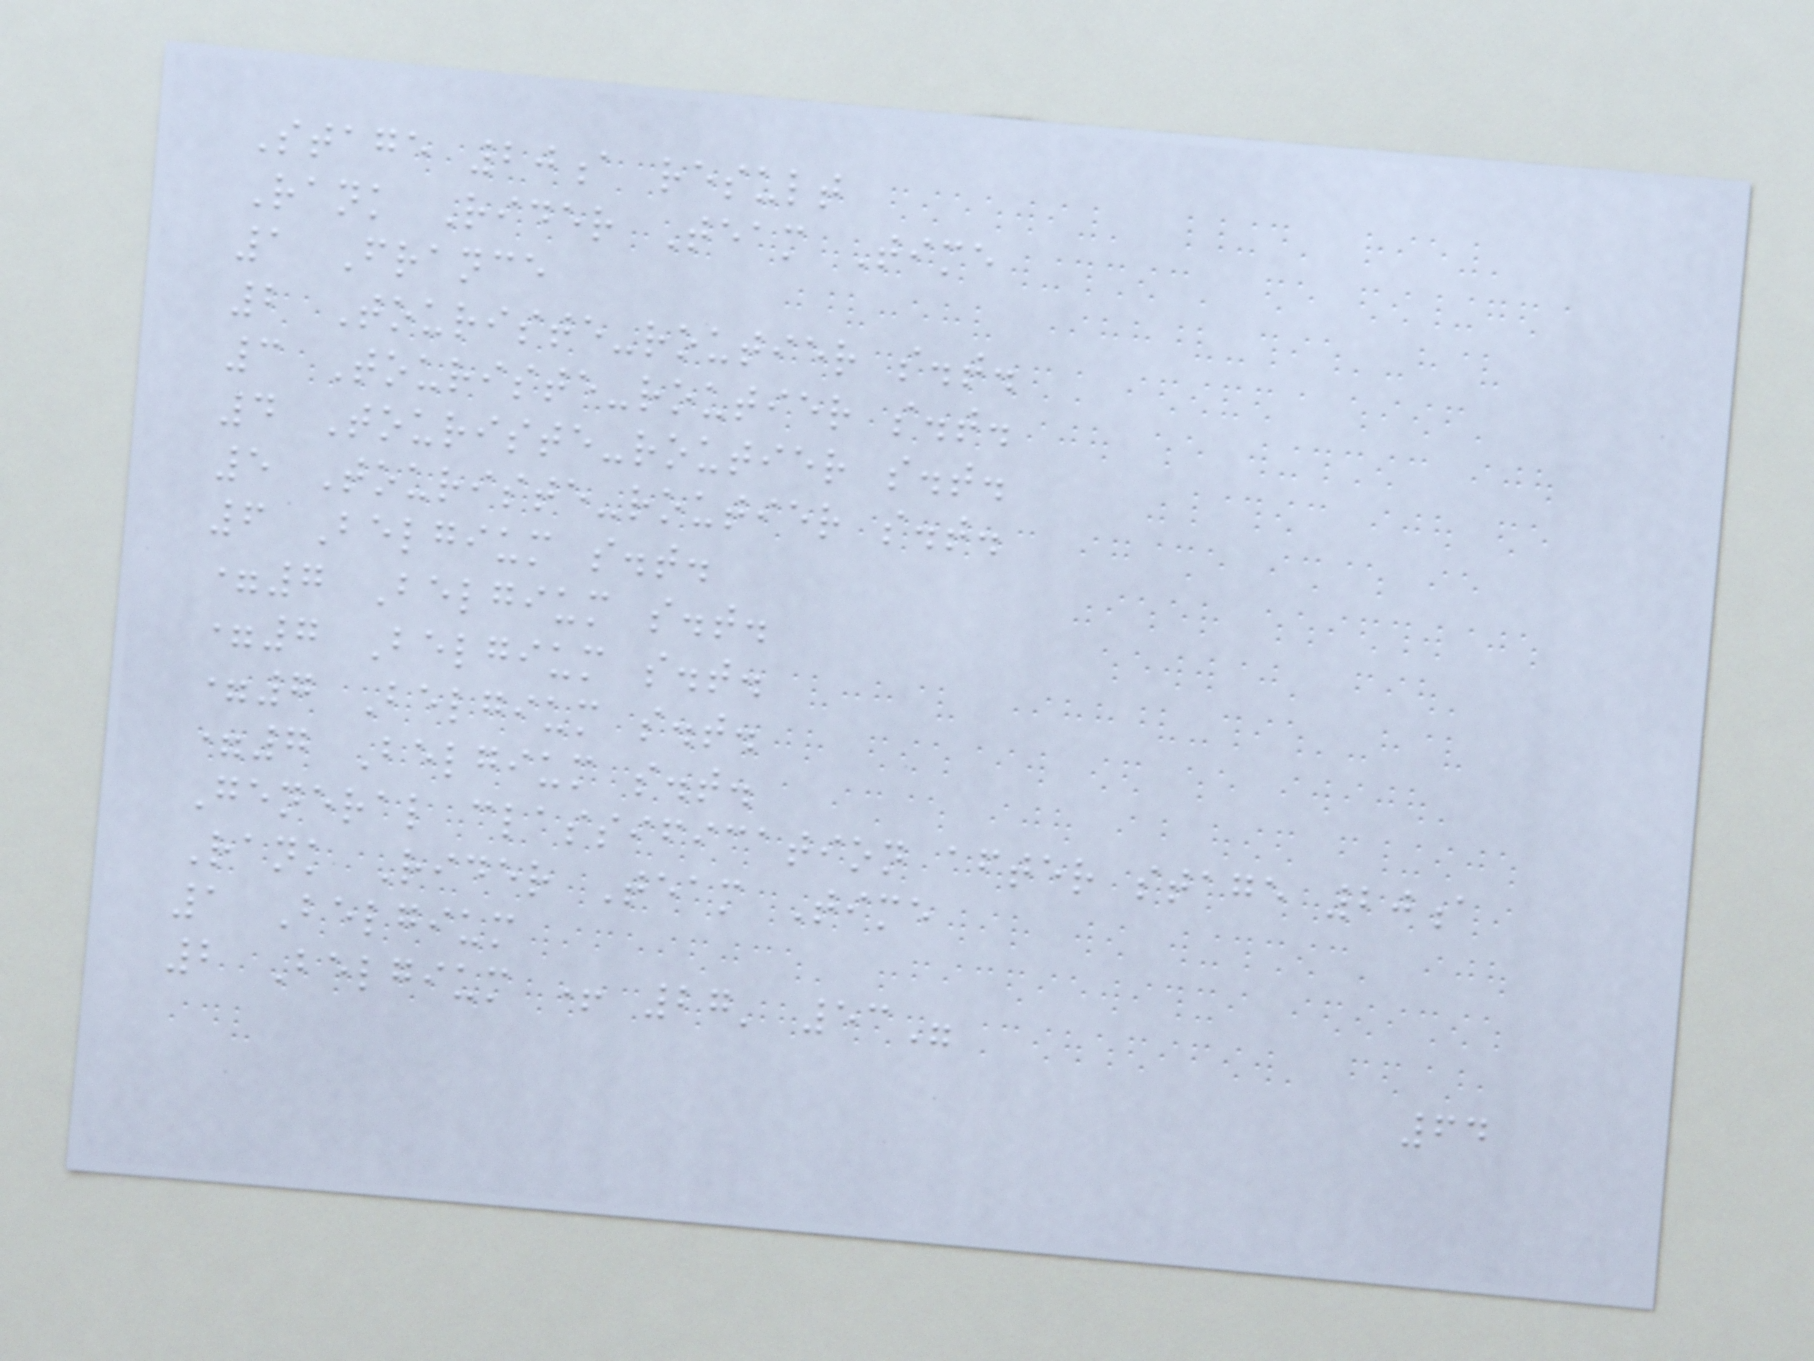Stage 20a result
Rank Rider Team Time
1 France
2 Touriste-routier s.t.
3 Touriste-routier s.t.
4 Touriste-routier s.t.
5 Touriste-routier s.t.
6 Belgium s.t.
=7 Belgium s.t.
=7 Belgium s.t.
=7 Belgium s.t.
=7 Belgium s.t.
General classification after stage 20a
Rank Rider Team Time
1 Belgium
2 Belgium + 27' 53"
64
